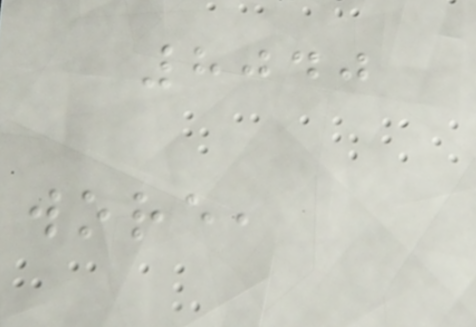8040
wore,
